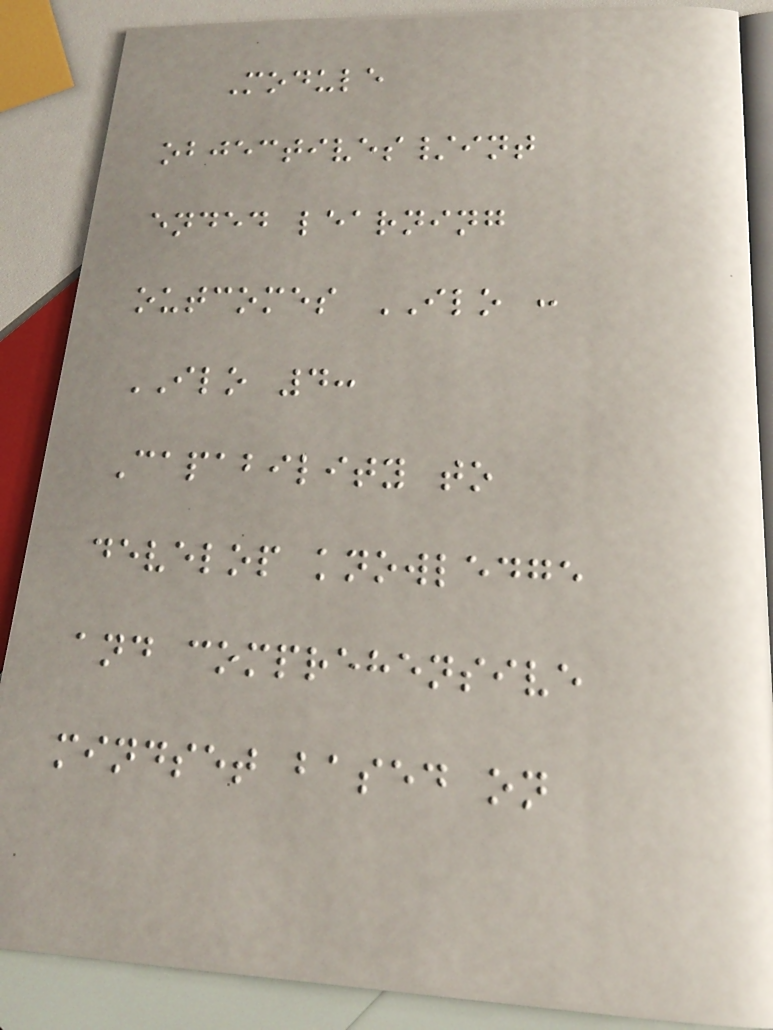Module
objectives/int
ended learning
outcomes ILO :
ILO 4:
Capability to
develop knowledge
and comprehensive
mindset based on
